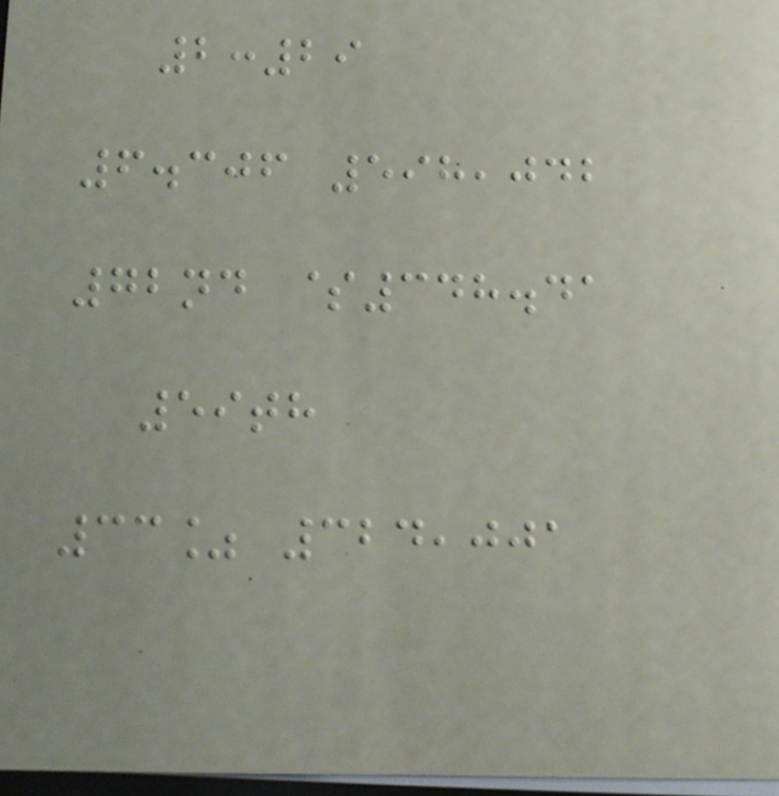2:29
6.306 598,042
72nd $348.41
59th
33% 324,001
